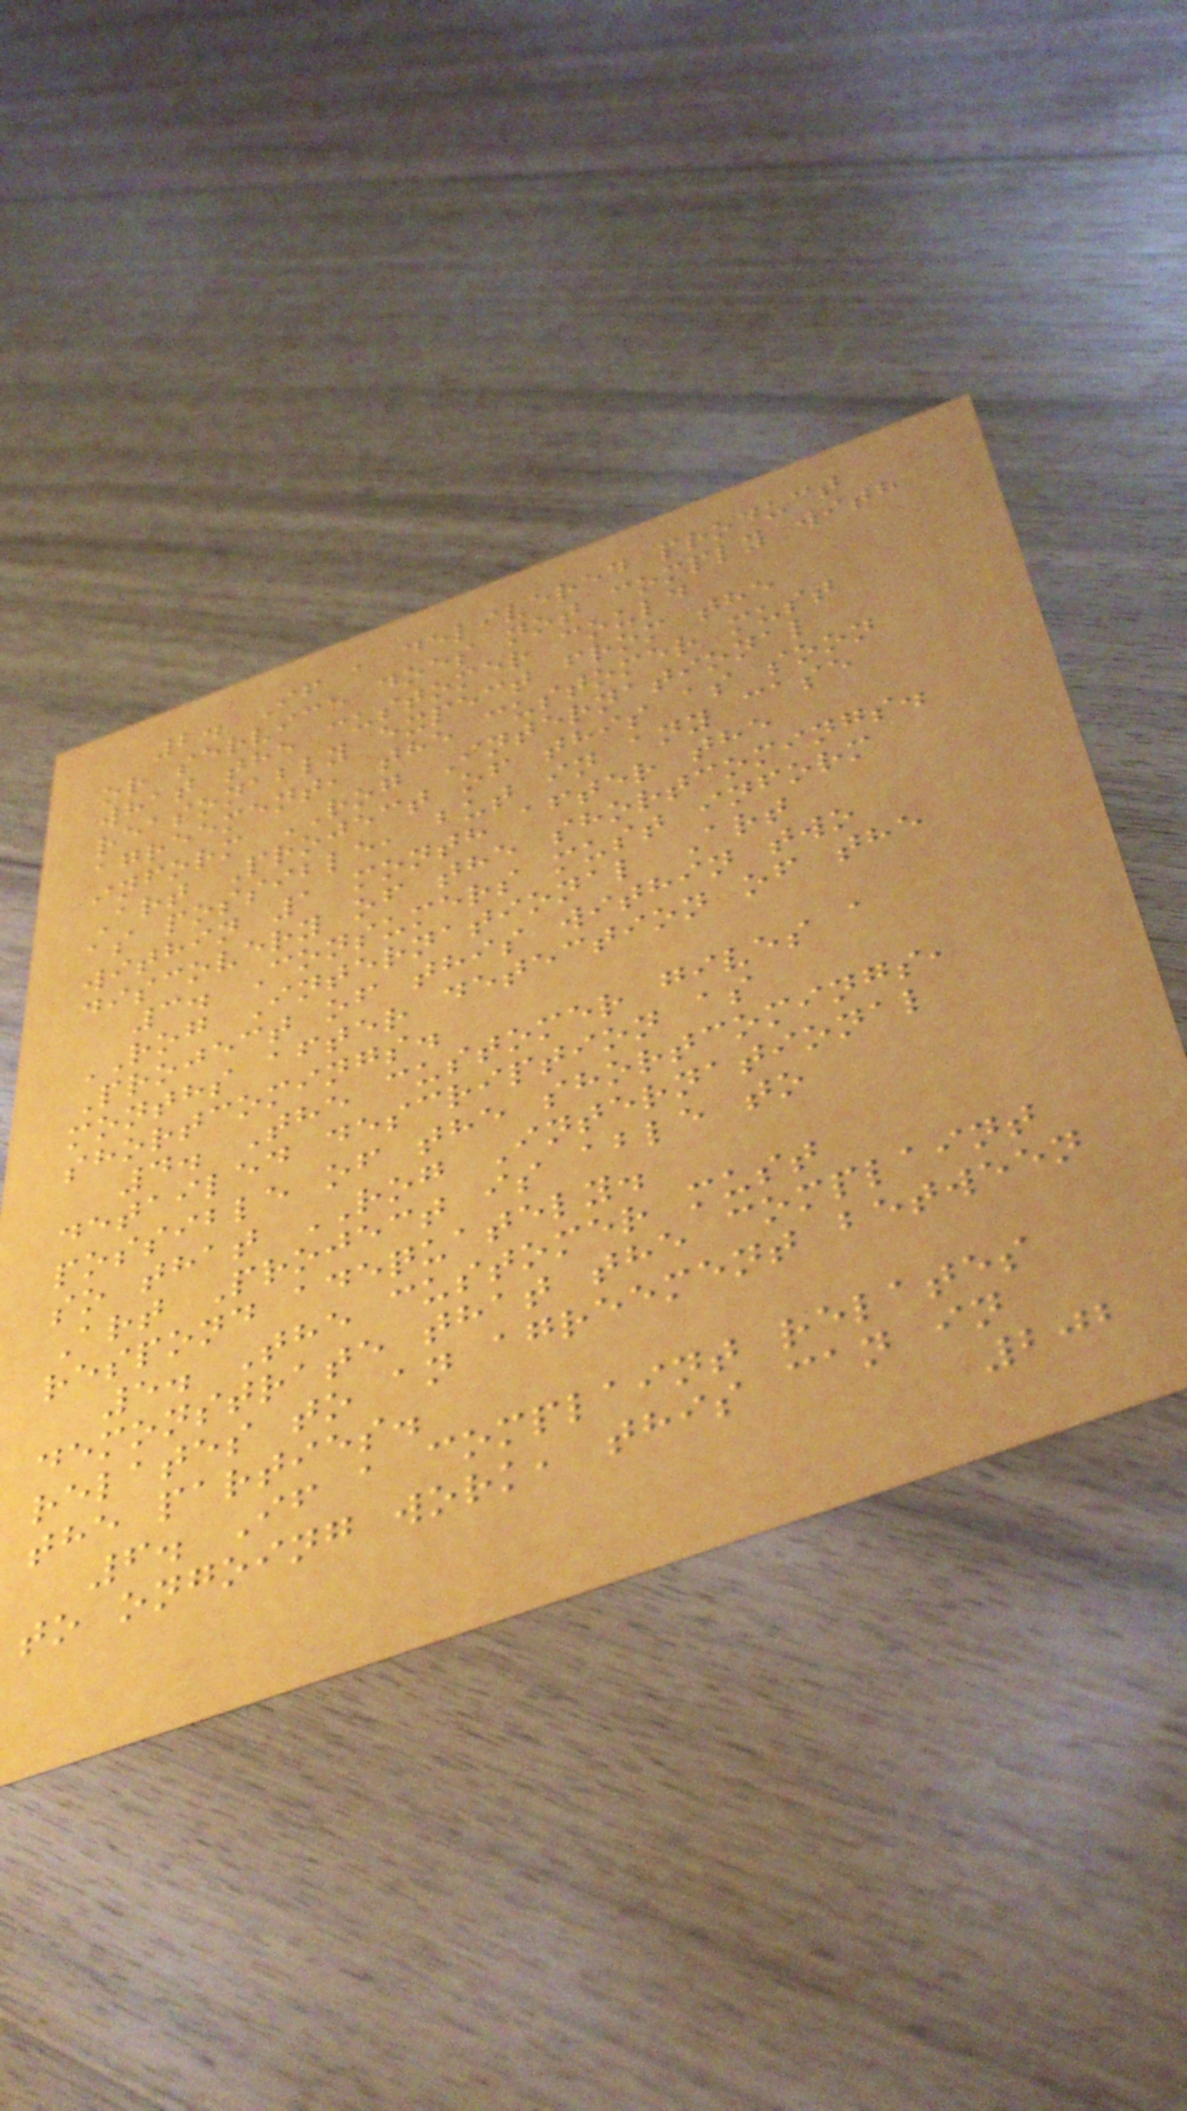2. If a delivered product
or service does not comply with
what the customer could
reasonably expect from the
agreement, the customer must
inform ROG International
Art Project of this as soon
as possible, but in any case
within 1 month after the
discovery of the shortcomings.
3. Consumers must inform
ROG International Art
Project of this within two
months after detection of the
shortcomings.
4. The customer gives a
detailed description as
possible of the shortcomings,
so that ROG International
Art Project is able to
respond adequately.
5. The customer must
demonstrate that the complaint
relates to an agreement between
the parties.
6. If a complaint relates
to ongoing work, this can in
202
